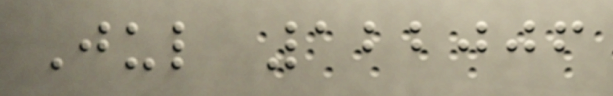Jul 122006
